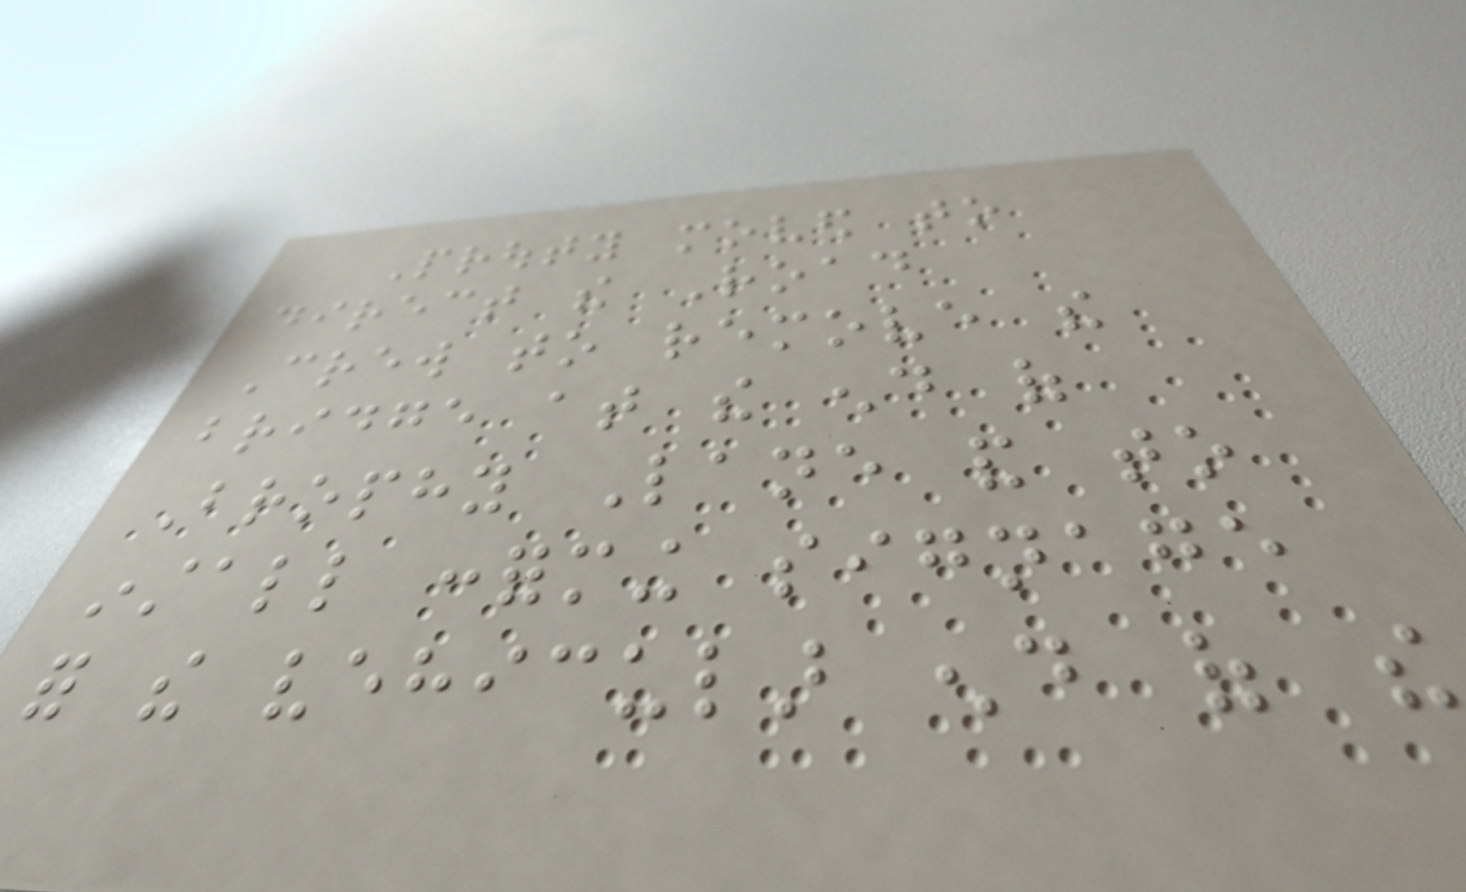Prouty moved to
direct the Road
Crew to remove the
bridge at the end of
Brophy Lane and to
install conforming signage
for the vehicular end of the
